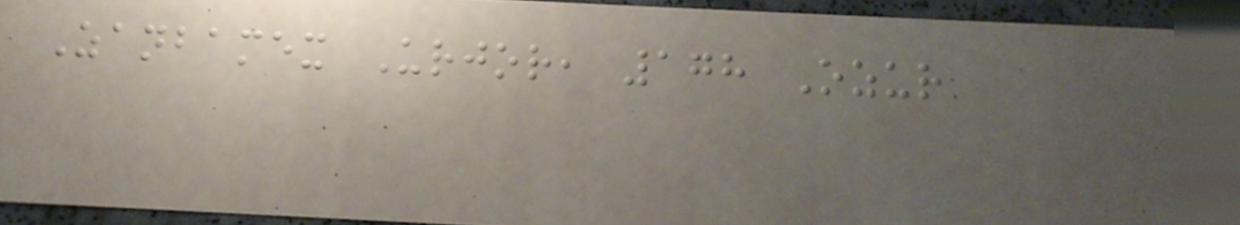Zanbamex Urjor, 178 Ozur
